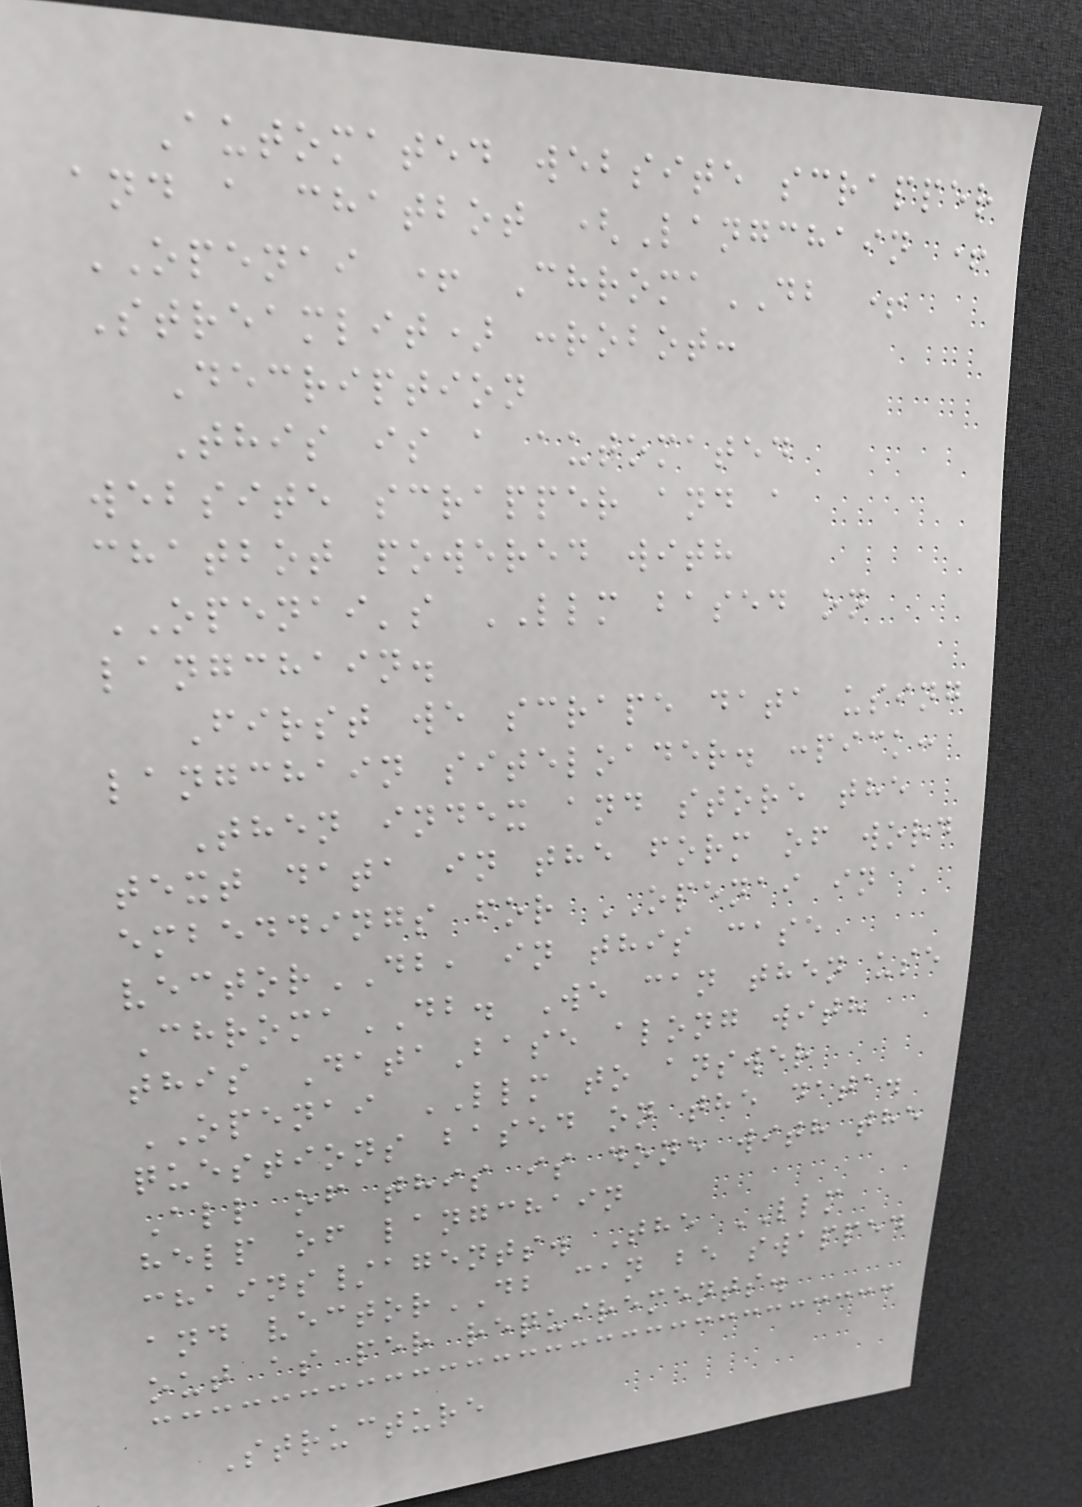Automated website scrapper
and a chatbot (Langchain +
OPENAI + ChromaDB +
Streamlit) :robot:
Decription
This is a automated
website scrapper and a
chatbot powered with
OPENAI's LLM based on
langchain.
First we scrape data using
langchain siteloader. :pick:
Then index and store the
text data in the form of word
embeddings for OPENAI in a
vectorDB, in this case
ChromaDB. We can then use
this DataBase along with
OPENAI LLM to answer
questions based on the data.
All of this is done with the
help of langchain
chains/agents. The LLM
and vectorDB can be swapped
out as per requirements.
Structure
